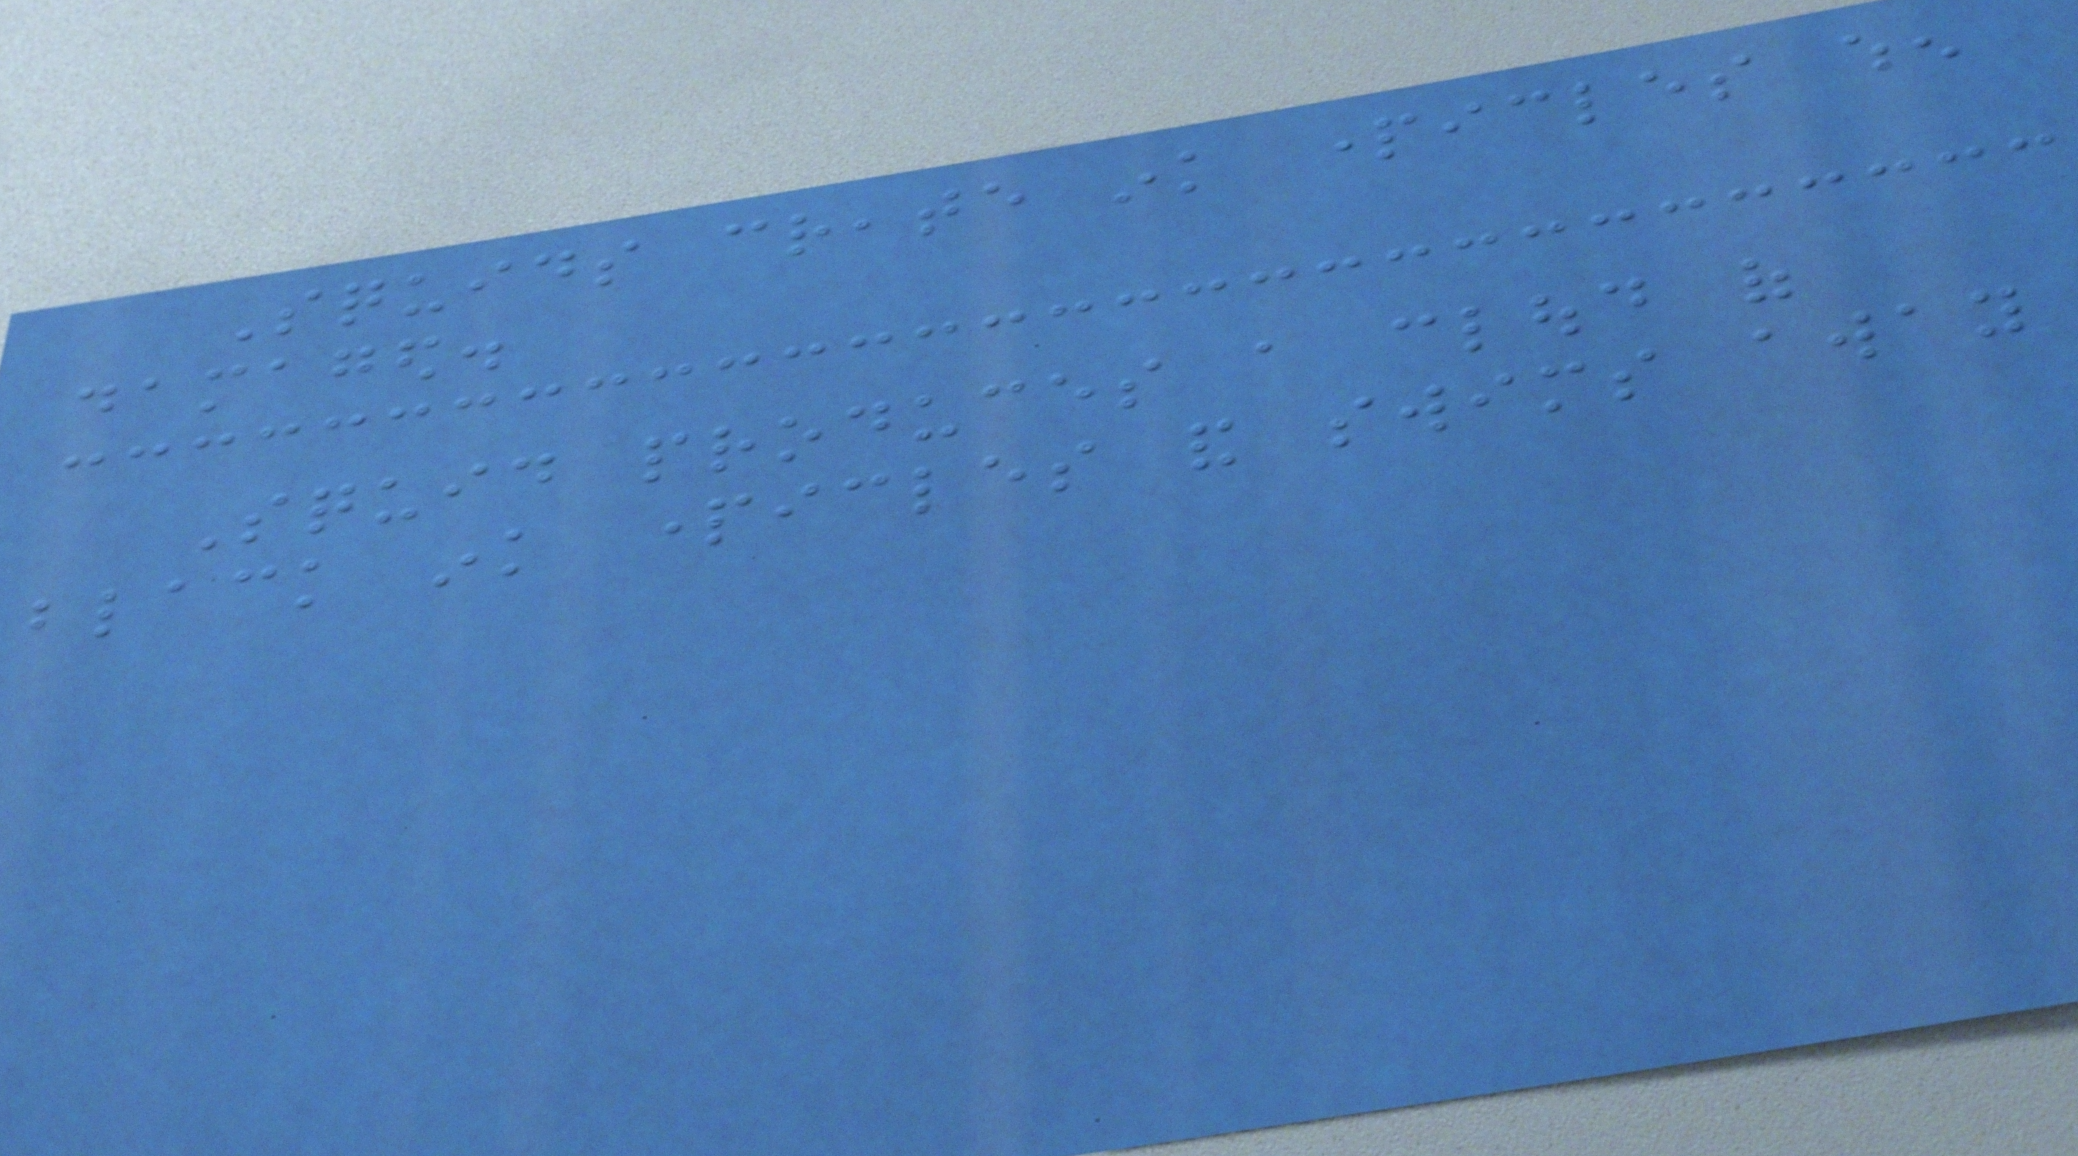Squids create ink particles when
damaged.
Squid produces a cloud of
black ink particles and swims away
